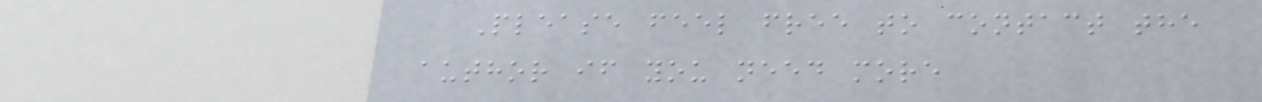Please feel free to contact the
author if you need more
